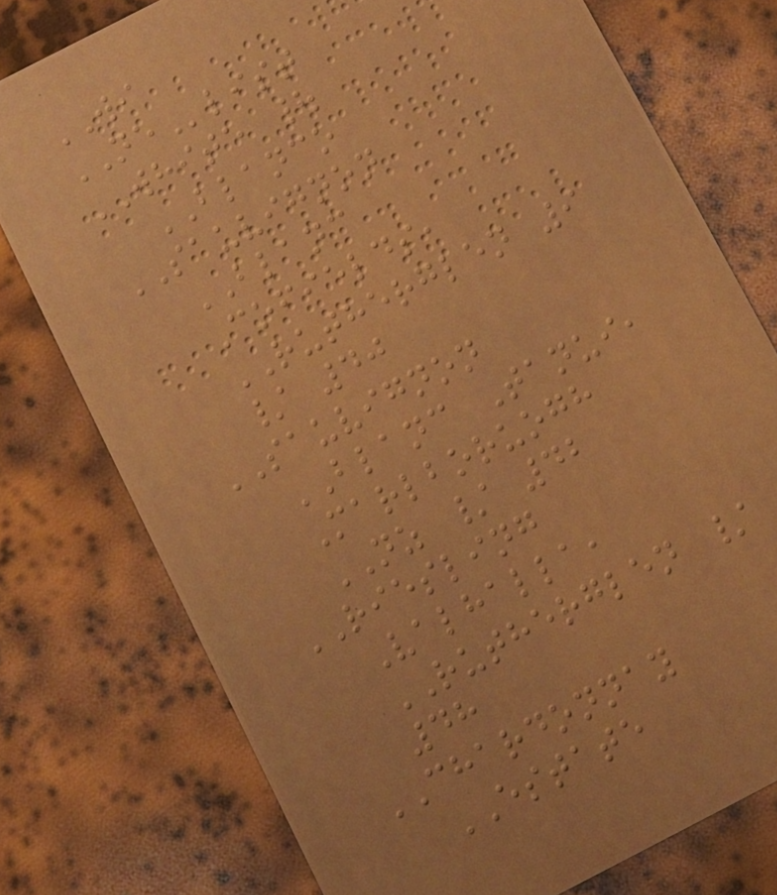WI
NElist
WHITE |
BLANCO
SAUVIGNON
BLANC
Cofields,
RUTHERGLEN 9
/ 40
SAUVIGNON
BLANC Tanui,
Marlboruogh
NZ / 42
RIESLING
Valhalla,
RUTHERGLEN /
48
CHARDONNAY
ESTATE
